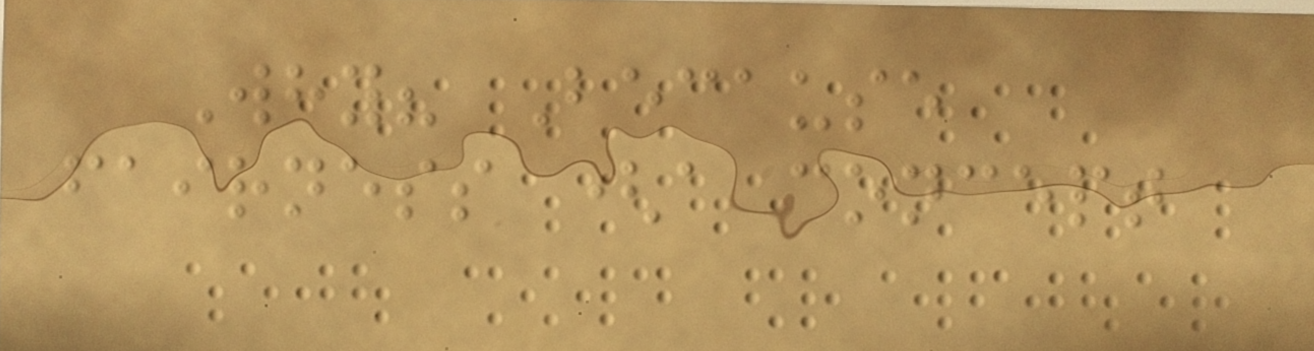Why? Because
fairness (a concept
